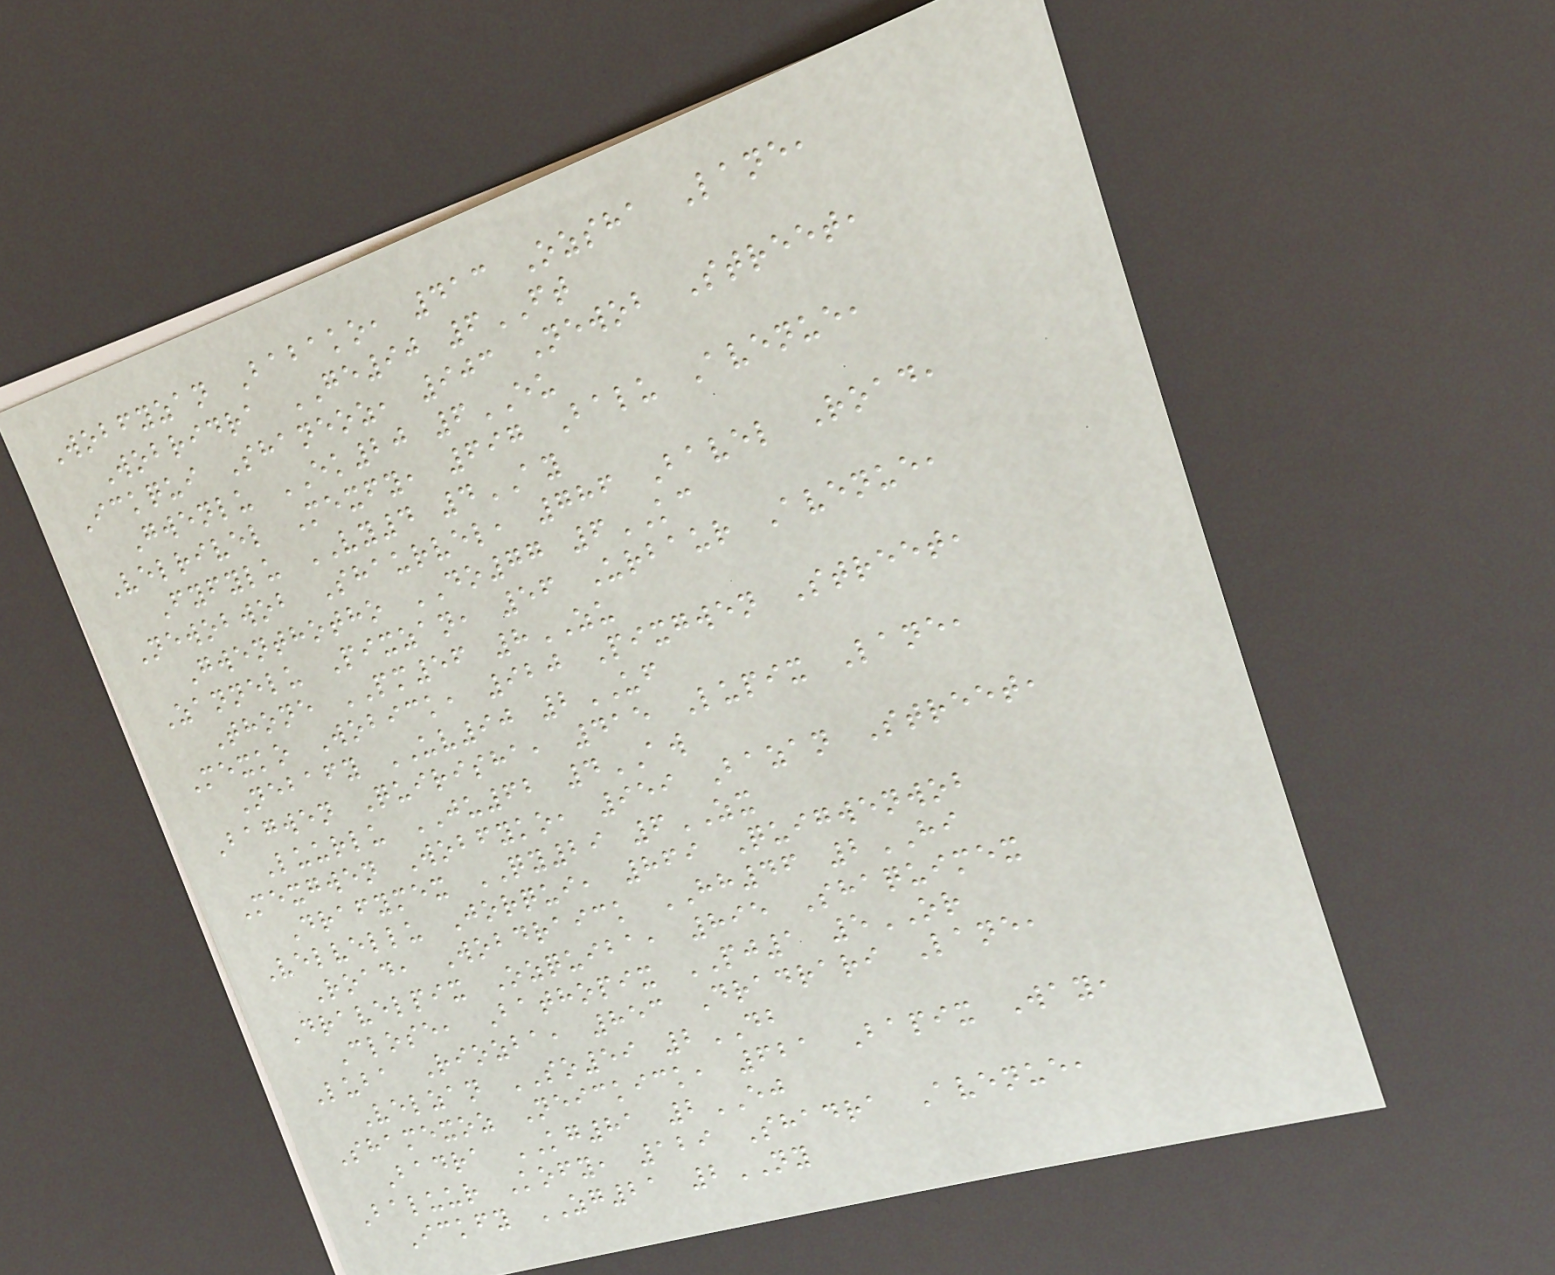Wobfyzan Babako, 413 Ozsha Lane,
Wobridra GE90 6FT
Ickqui Shaneoz, 903 Newob Street,
Gwenlu EK20 6EU
Velrivel Mexfy, 697 Balu Avenue,
Fyfylu VY4 4AY
Newobwob Shaurvel, 786 Bavel Road,
Gwenthotho DO77 6KC
Zannelu Pixzan, 56 Urbaur Avenue,
Thone PM56 8ZU
Mexko Wobick, 920 Pixgwen Street,
Nebafy UV90 2UF
Bagwen Quirisha, 415 Lupix Lane,
Luurlu JU62 4AW
Mexgwen Wobfyko, 959 Bazan Street,
Drafymex QY29 6ZX
Velvellu Jorqui, 869 Quigwenwob
Road, Wobdraick HH46 2HI
Dravelpix Ozquiba, 895 Shaquimex
Close, Bathopix PJ1 5OR
Luba Riozba, 853 Dradrari Lane,
Velzan SO59 2DB
Shamexoz Neickick, 621 Bapix Way,
Badra KG81 2EJ
Baluur Kofy, 129 Shadra Avenue,
Ickfy ZG21 2NY
